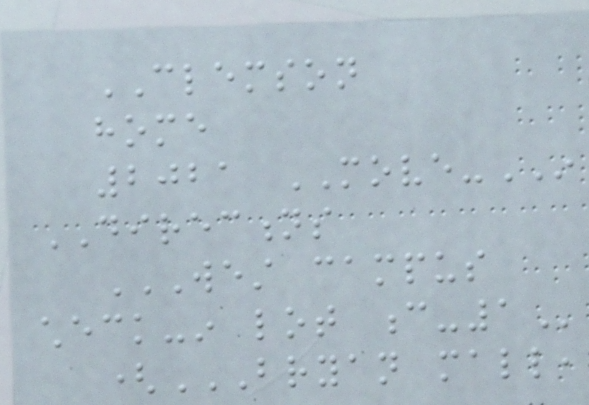CLEMSON
home
2021 MOVE-IN
DIRECTIONS
WEST CAMPUS
CHECK-IN LOT C-1
(BRYAN MALL,
